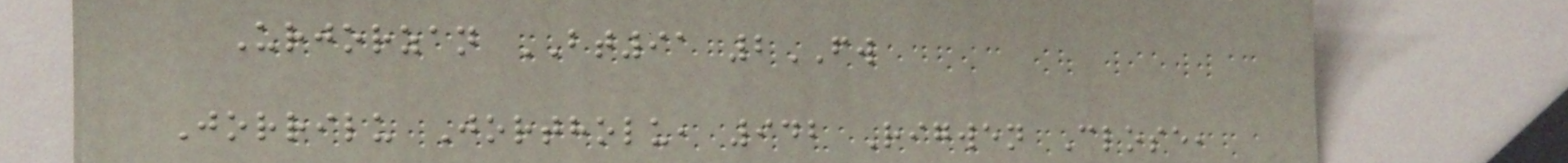Urjorzan BT91 2FW
Jorrilu Jortholu, 942 Rigwen Close,
